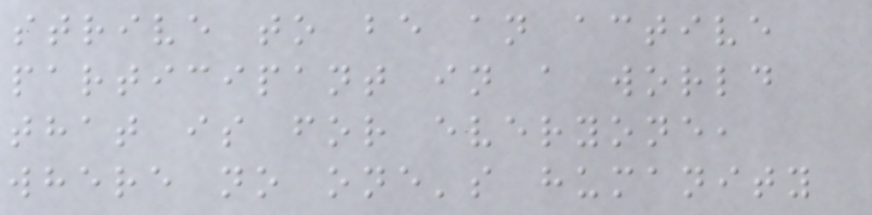strive to be an active
participant in a world
that is for everyone,
where no one's humanity
